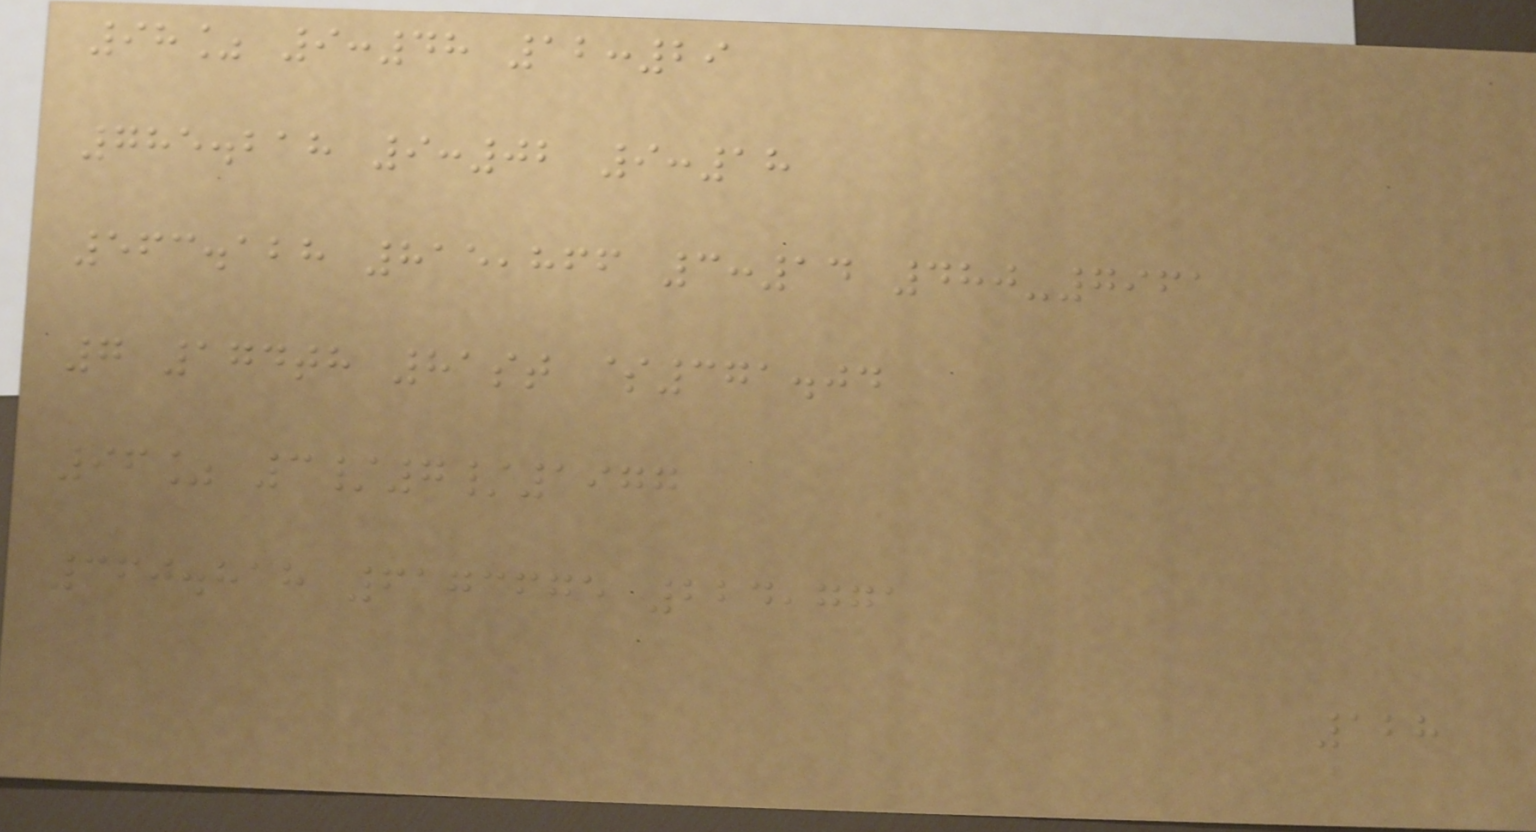98% 9:48 12:29
785.218 9:02 9:18
563.128 815,866 3:14 480-7961
7 174th 81st $371.04
96% 3/7/1977
360.818 6173675 224,771
128
